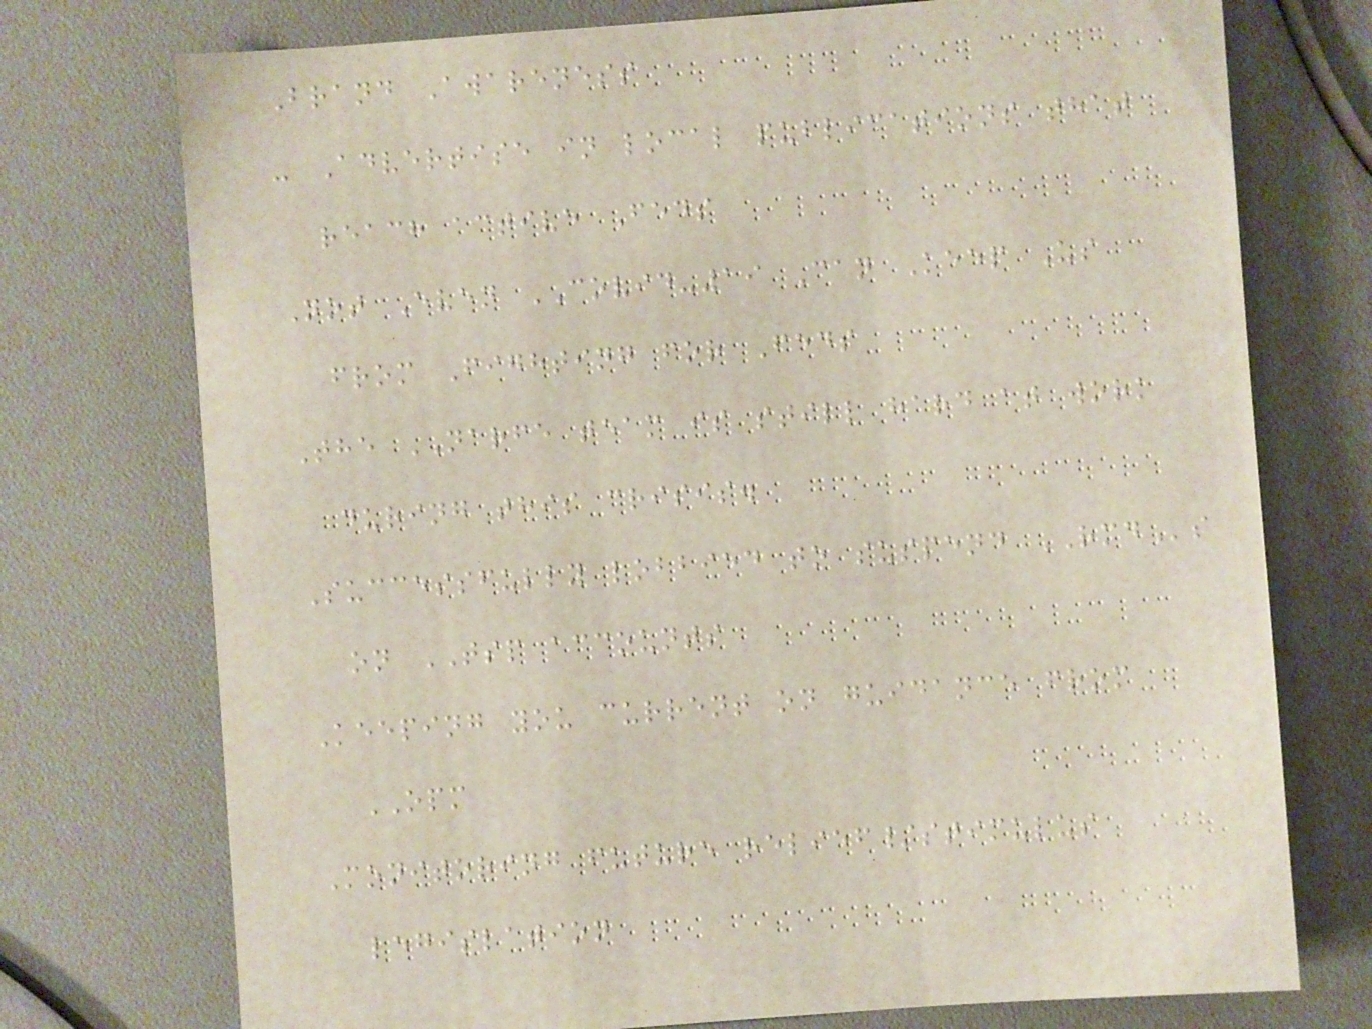Brand Awareness
- Advertise in local publications that
reach active Feds
Not Even COVID-19 Can Keep Us
from Fighting for Feds
The NARFE team is still hard at work
during this crisis.
Successfully lobbied to suspend RMDs
on TSP accounts
Keeping you current on guidance from
OPM
Monitoring future relief/stimulus
legislation
